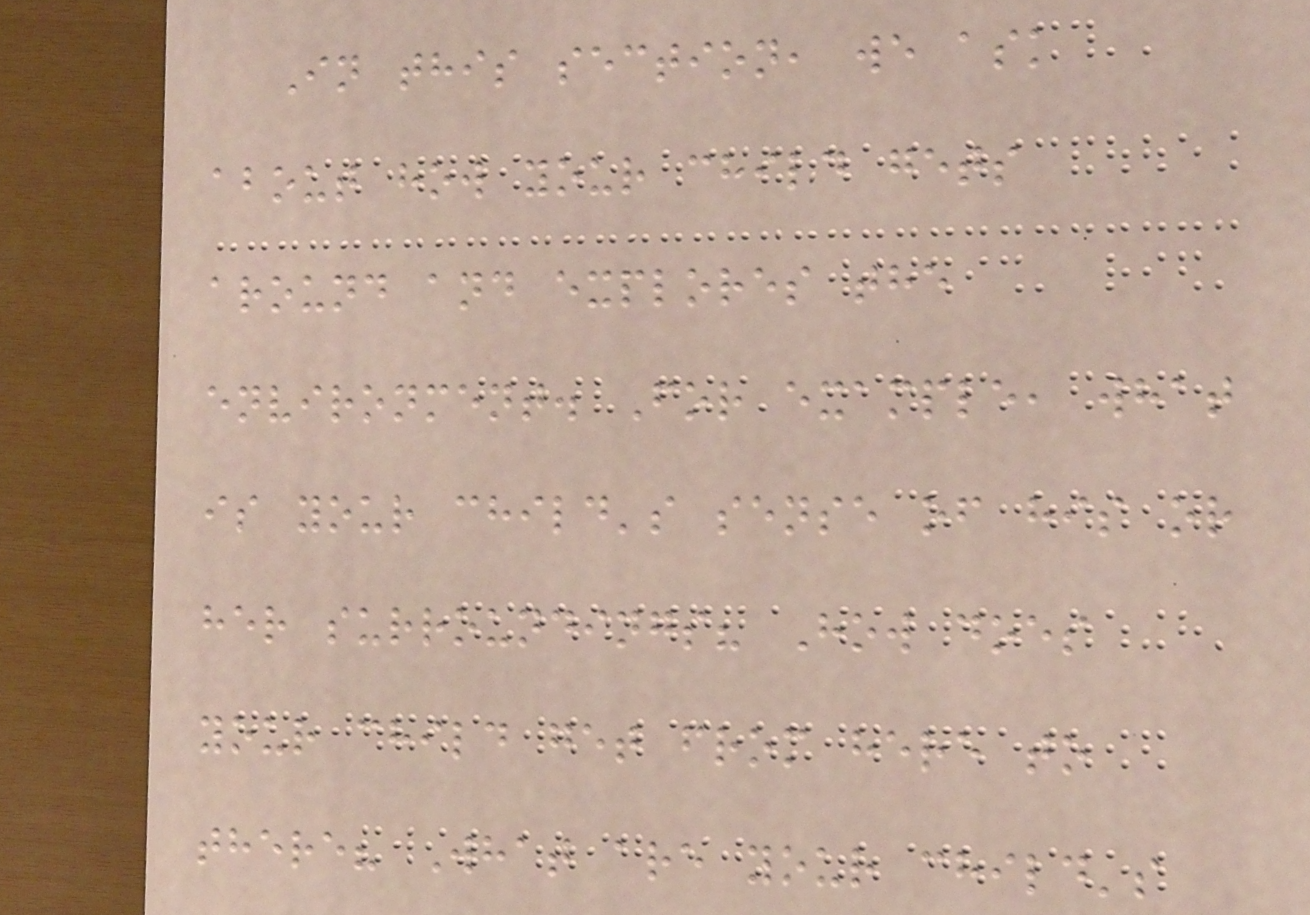In this section, we ask
about how your child gets
around and explores the
environment. For example, what
is your child's sense of his or
her surroundings? How does
your child get from here to
there? What are your child's
